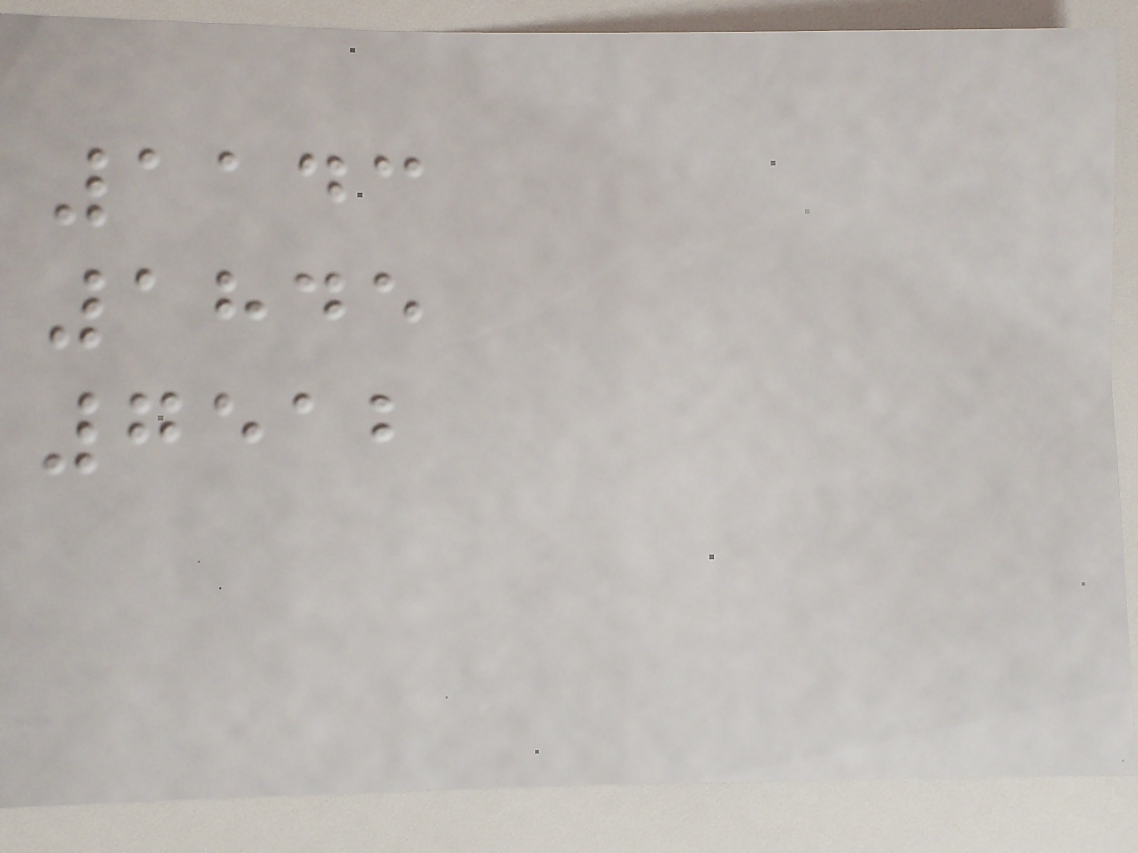1143
1845
7512
